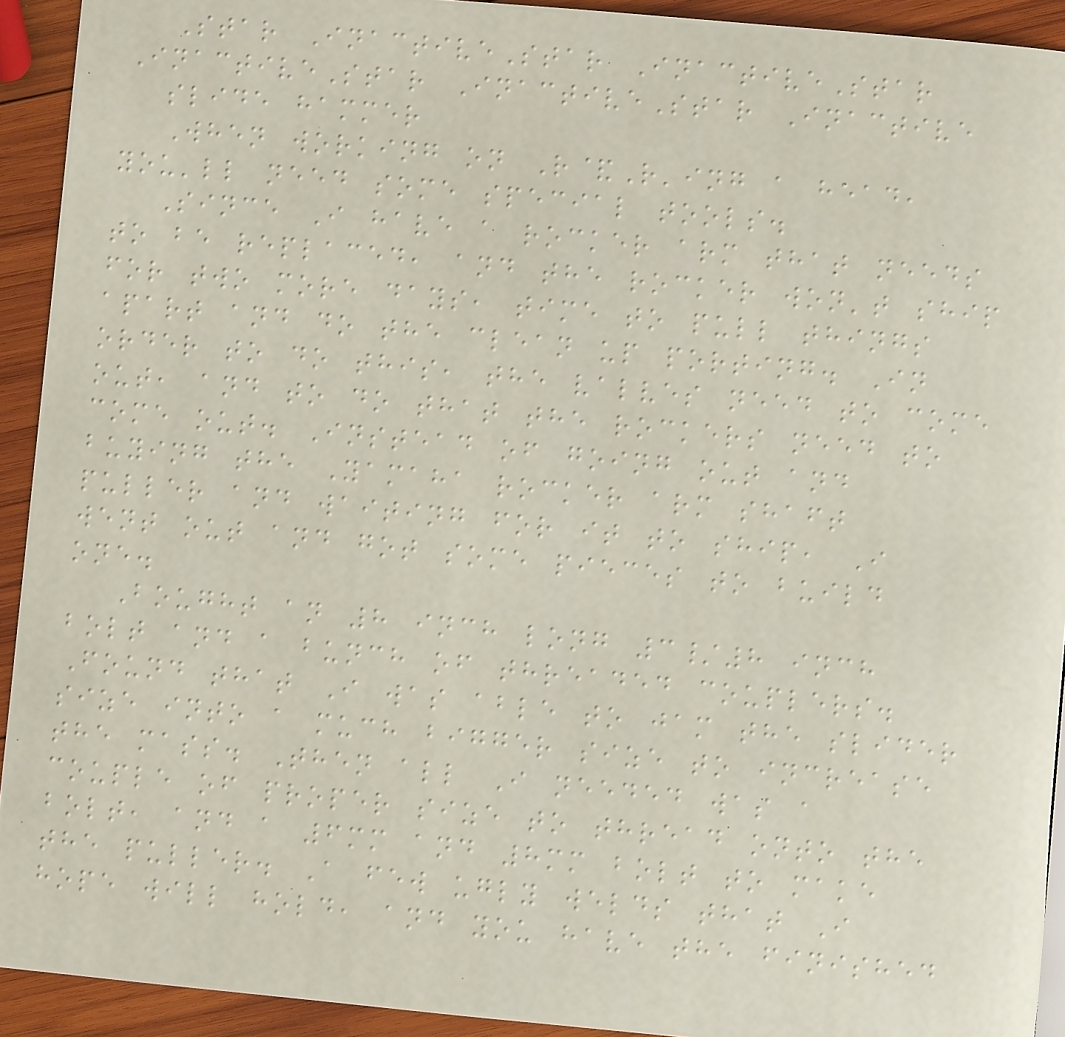Star InactiveStar InactiveStar
InactiveStar InactiveStar Inactive
slide hammer
When working on R&R'ing a head,
you'll need some special tools.
Since I have a rocker arm that needs
to be replaced, and the rocker won't ship
for two more days, time to pull things
apart and do the clean up porting. In
order to do this, the valves need to come
out, and to do that the rockers need to
come out. Instead of going out and
buying the Yamaha rocker arm shaft
puller and waiting for it to ship, I
went out and got some pieces to build
one.
Bought an 8 inch long 3/8 inch
bolt and a bunch of threaded couplers.
Found that I was able to jam the slider
size into a much bigger size to increase
the mass. Then all I needed was a
couple of proper size to thread onto the
bolt, and a 6mm and 8mm bolt to make
the puller. A few ugly welds that I
hope will hold, and you have the finished
